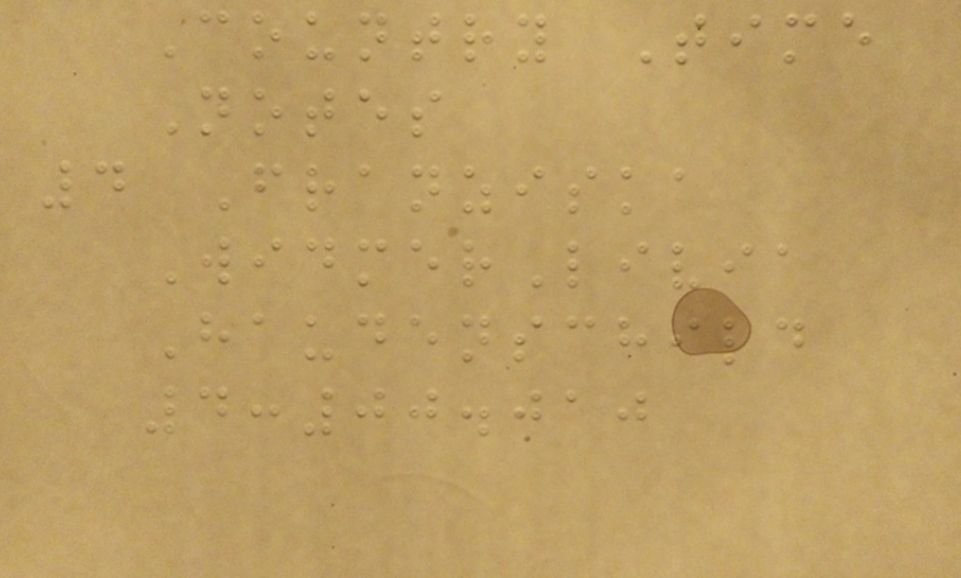Country Time
Notes
4 Franziska
WidmerLivia
Haudenschild
4:00.010
